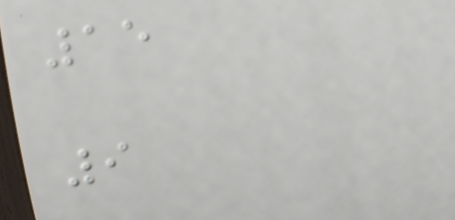15
9
